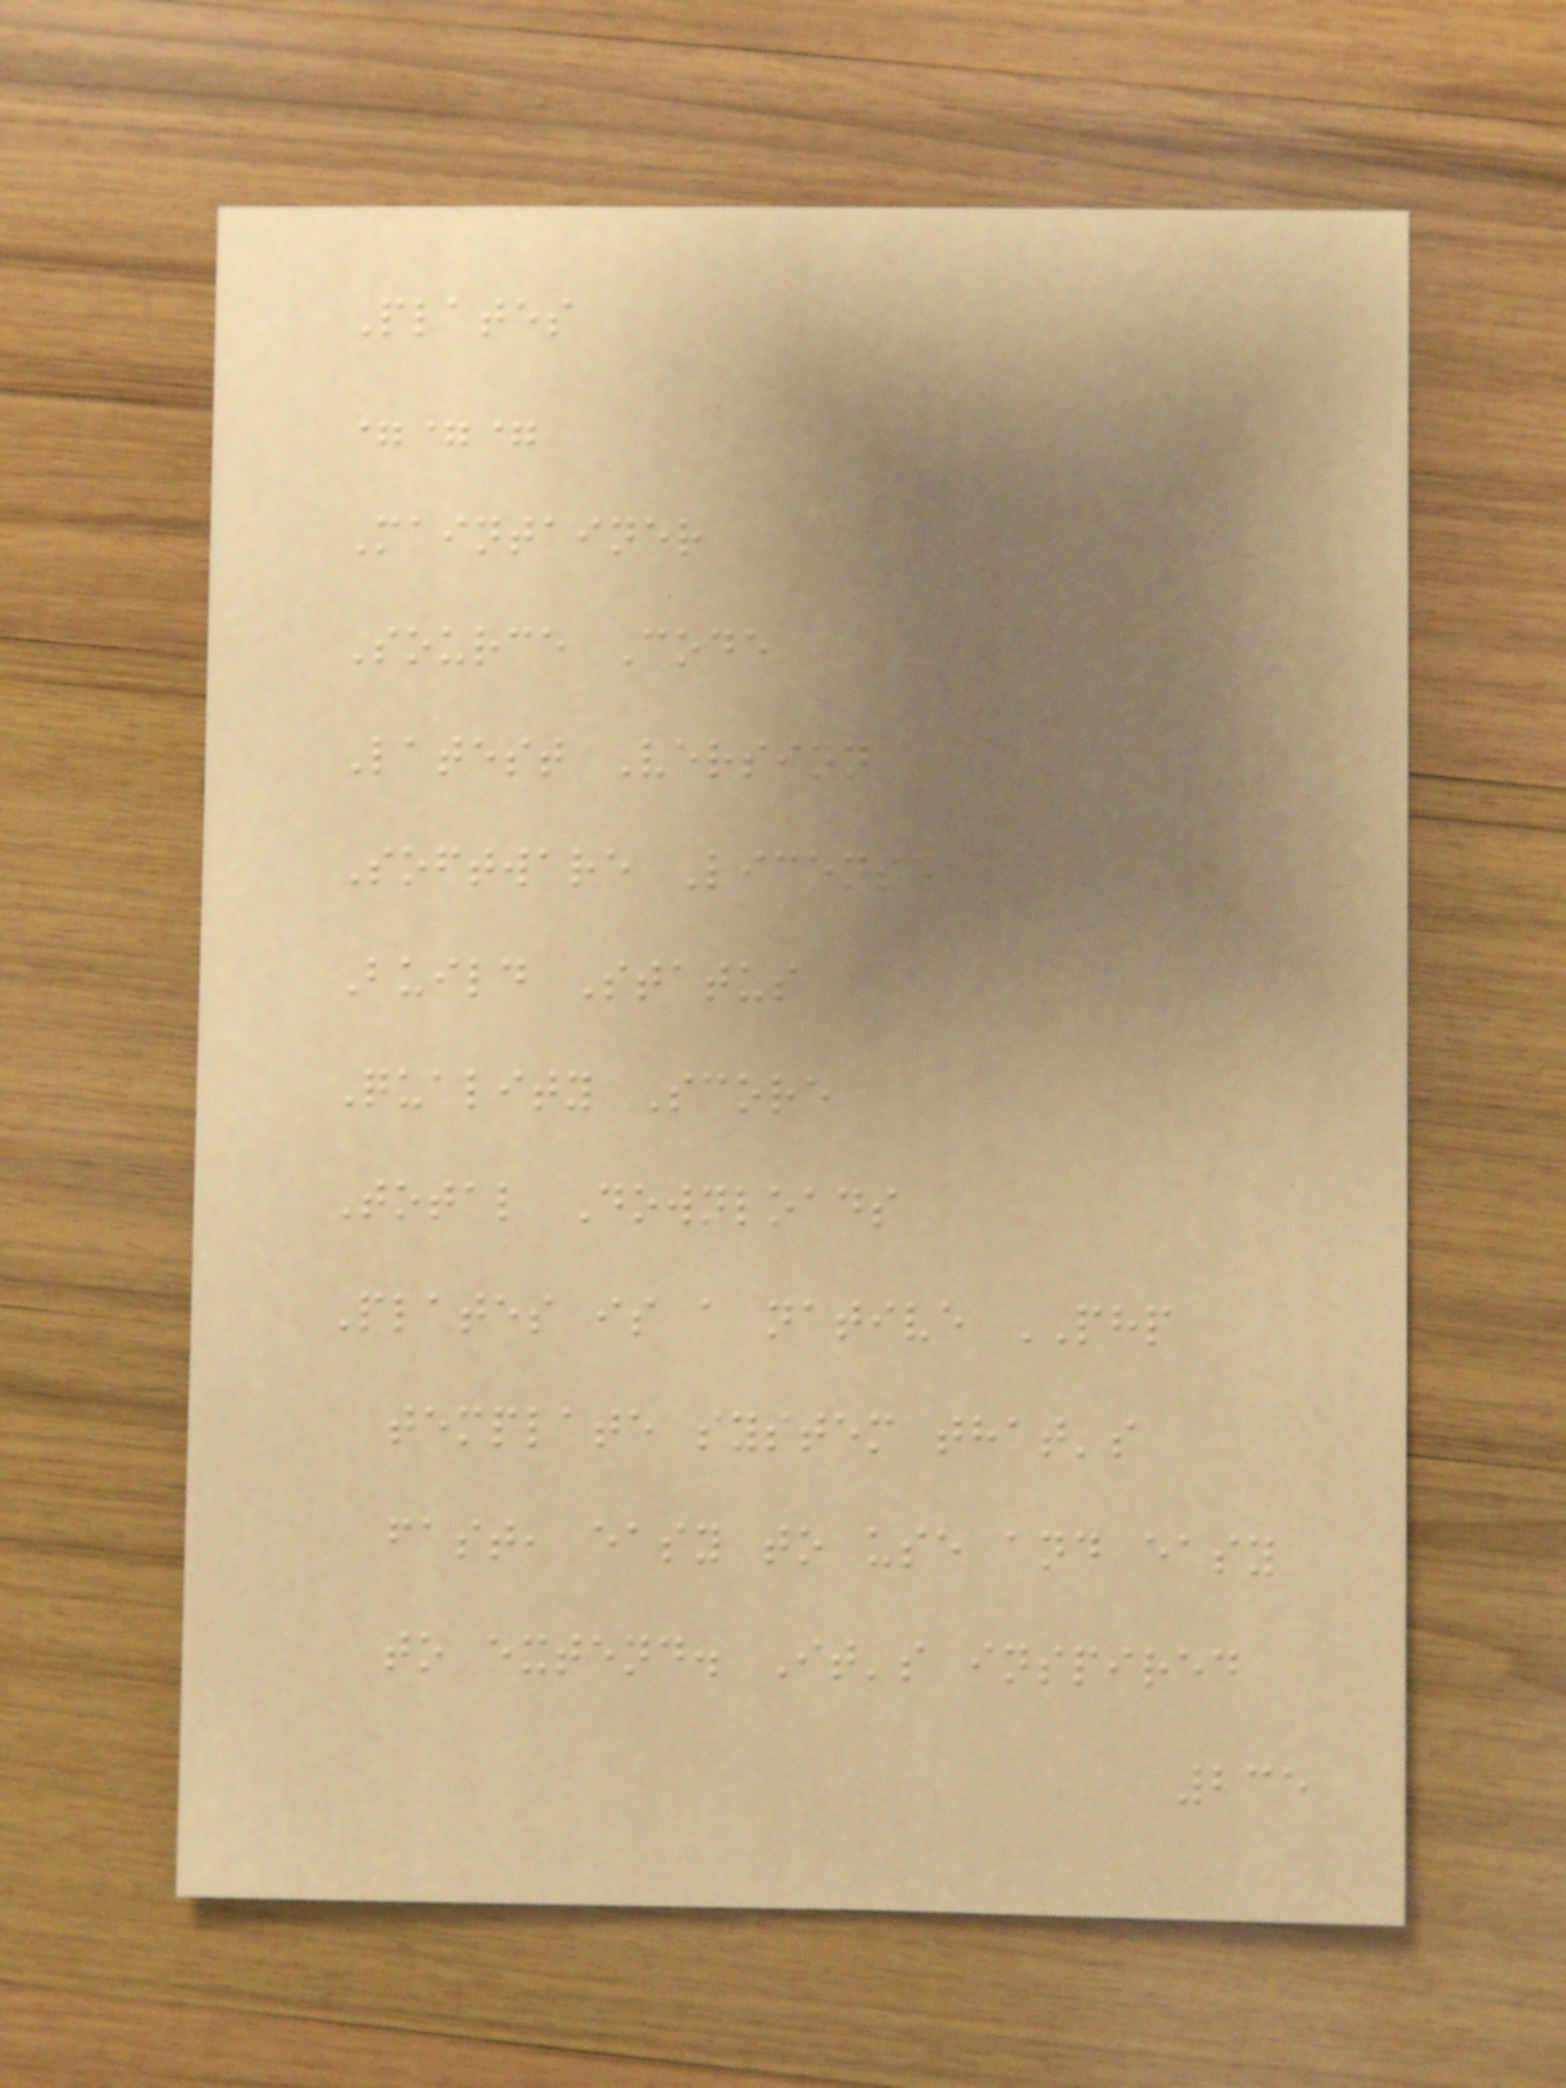Plates
===
Maintainer
Source Code
Latest Version
Software License
Build Status
Quality Score
Total Downloads
Plates is a native PHP
template system that's
fast, easy to use and easy
to extend. It's inspired
235
